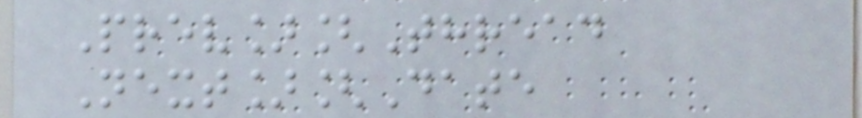Prev][Thread
Next][Date
